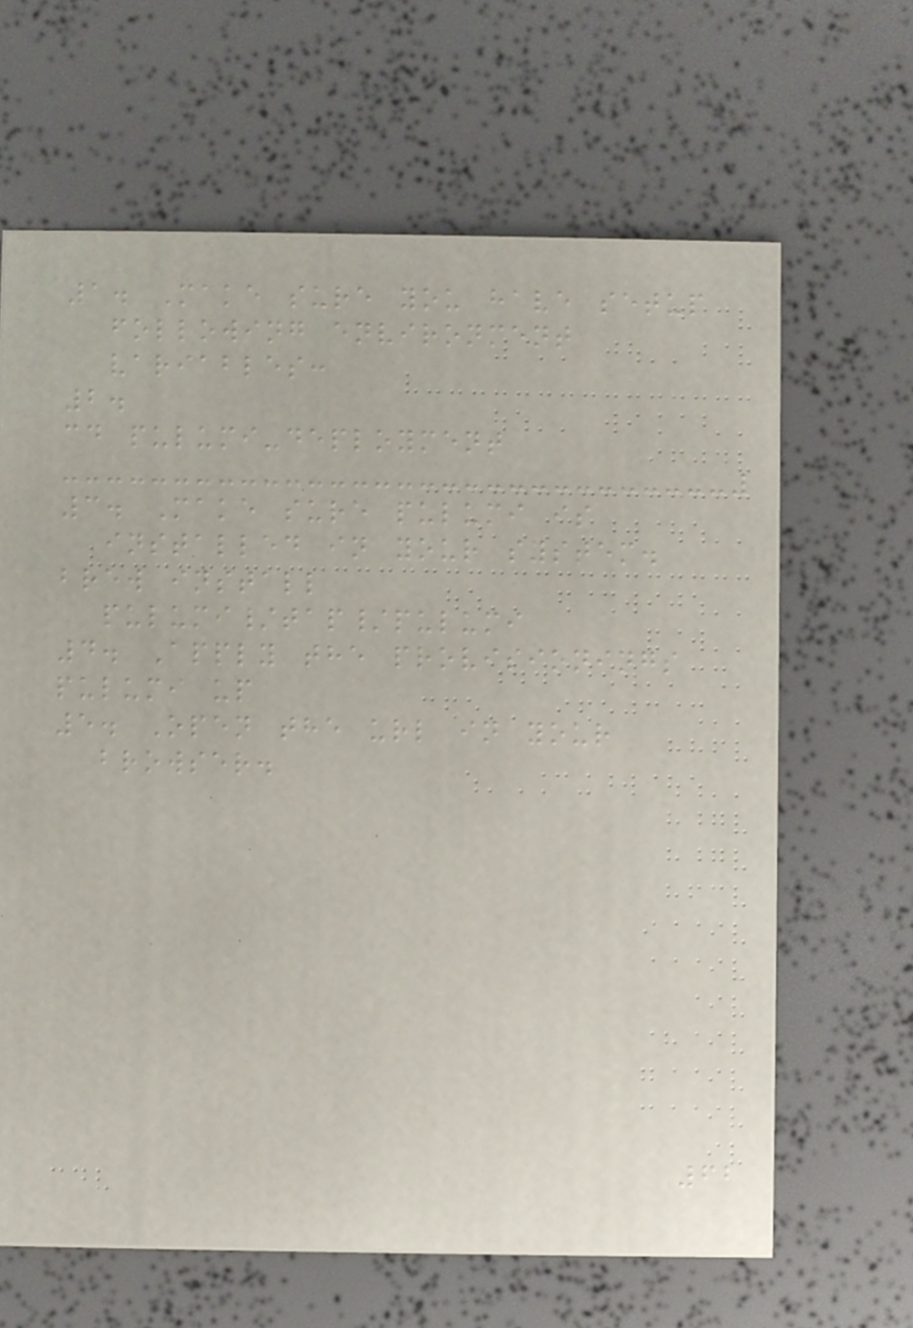1. Make sure you have setup
following environment
variables:
2.
cd pulumi-deployment
3. Make sure pulumi is
installed in your system.
brew install
pulumi/tap/pulumi
4. Apply the provisionings
pulumi up
5. Open the url in your
browser.
62
